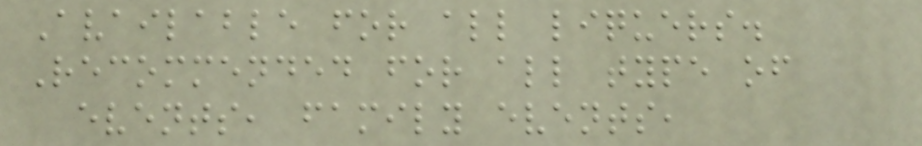Available for all liquers.
Recommended for all type of
events, family events,
